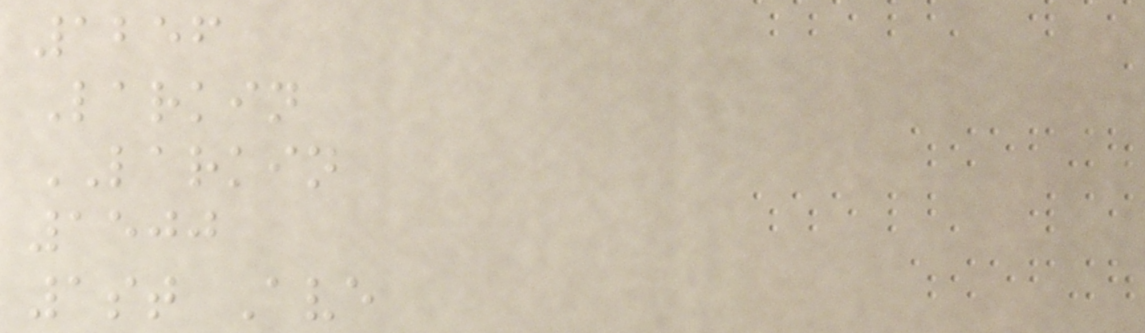1256
Larkin
LARKIN
1500
1st Ave
